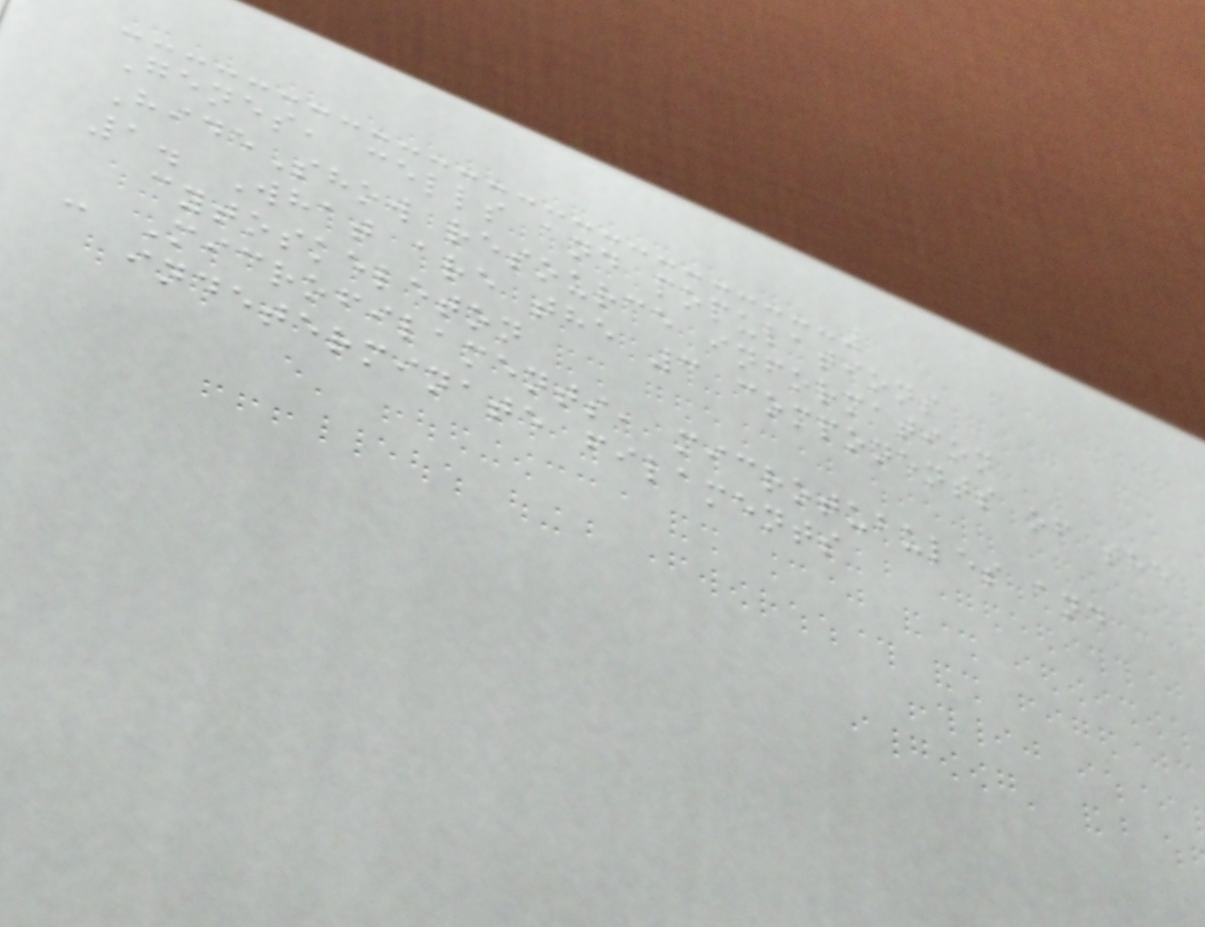Genes, cells and populations
HideShow resource information
1. What are the 3 components of the
cytoskeleton
- Microfilaments, microtubules and
indeterminate filaments
